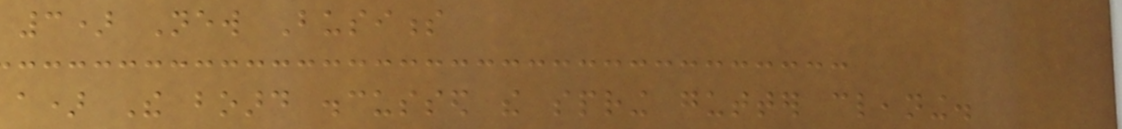3) New Business
a) The board discussed the spring gutter cleaning.
